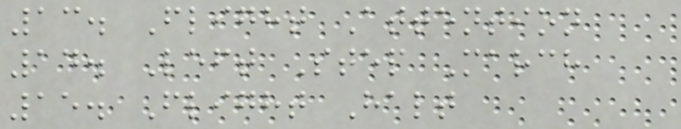13. Flight Attention
14. Left Step March
15. Flight Halt
